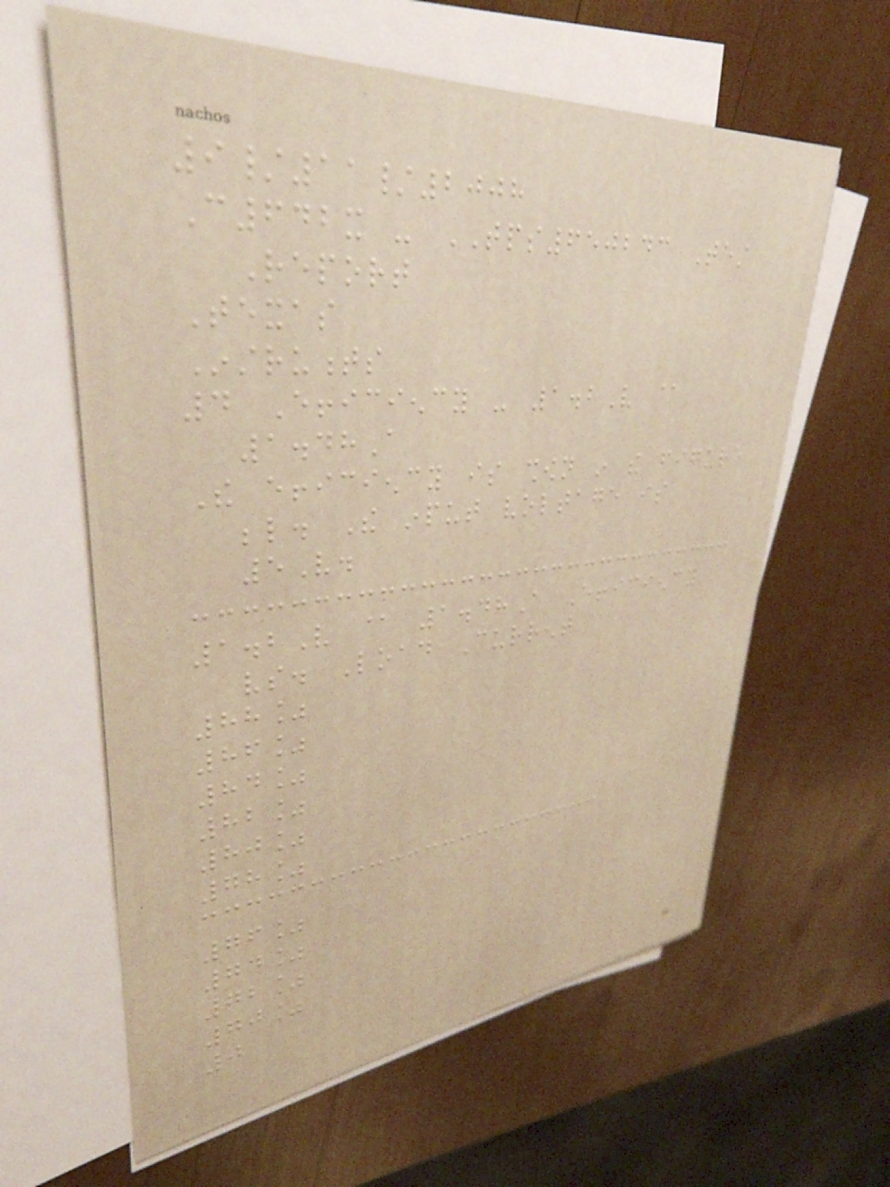9/11/2008
C642x - TPS650243 Test
Report
Texas
Instruments
4 Efficiency - 1.2V @
1.48A
The efficiency is shown in the figure
below. The input voltage is
5V.
1.2V @ 1.48A Efficiency
vs. Load Current
88%
86%
84%
82%
80%
78%
76%
74%
72%
70%
0
